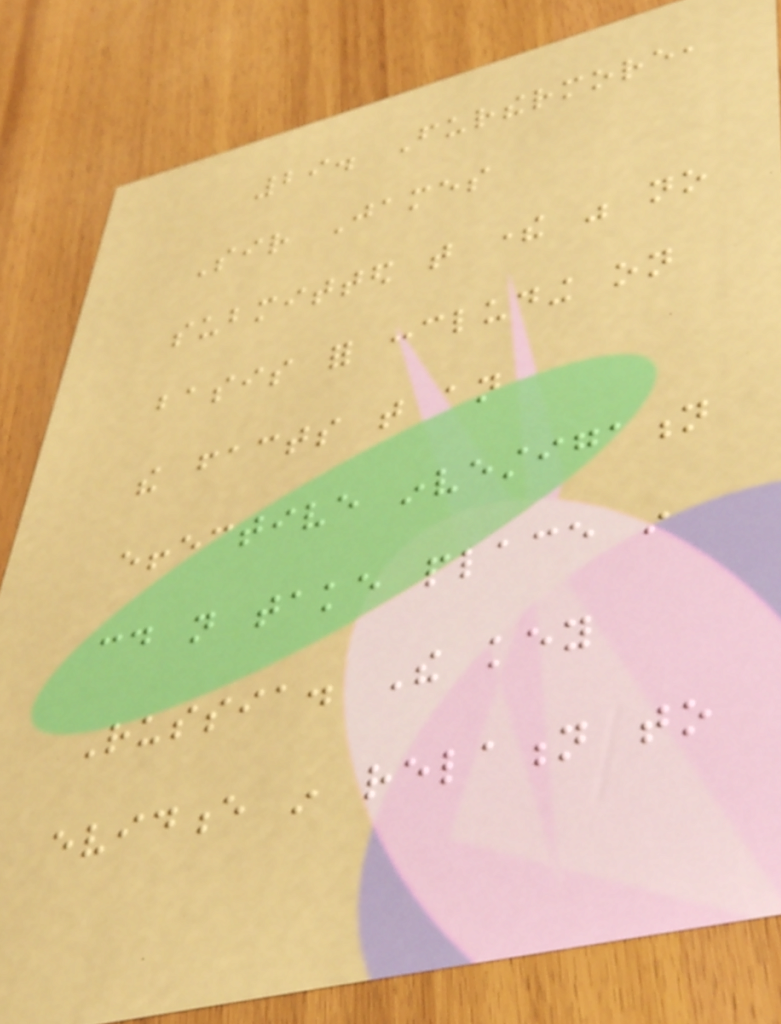29. Furthermore,
Sir James
submitted that there was no
basis for concluding on
the facts that an
effective investigation
could not take place in
Russia. The key
evidence in relation to
